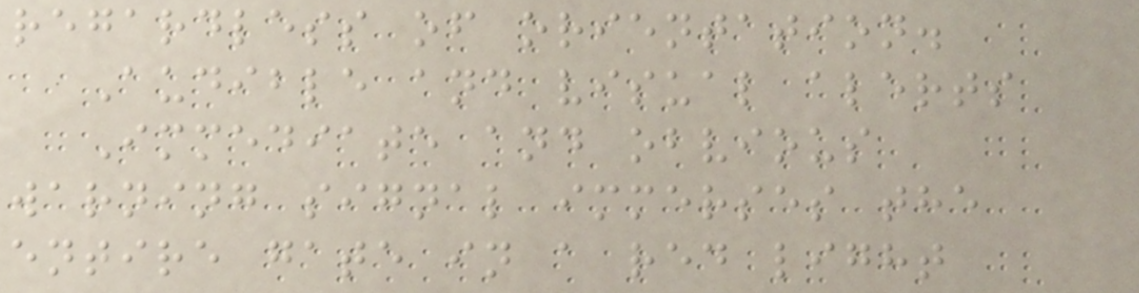regardless of orientation.
Audible and visual alerts
Immediate and obvious
warning signal immerses the
entire gate in a red light
